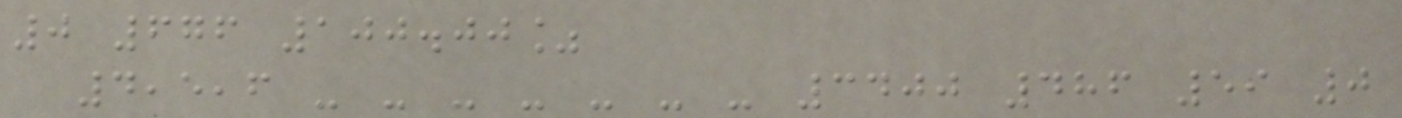0 676 100.00%
4,5,6 - - - - - - - 3400 486 59 0
